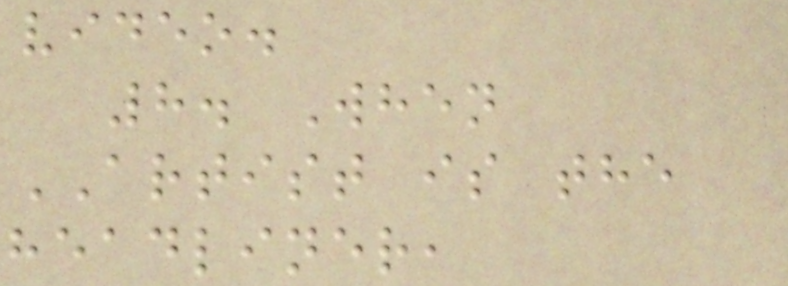video.
8. When
ARTIST is the
headliner,
